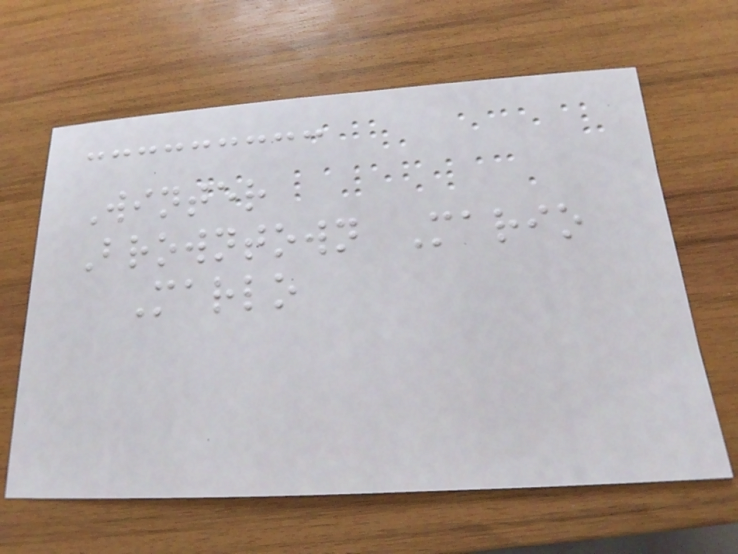Winter
Browntown Mario
Marlo
